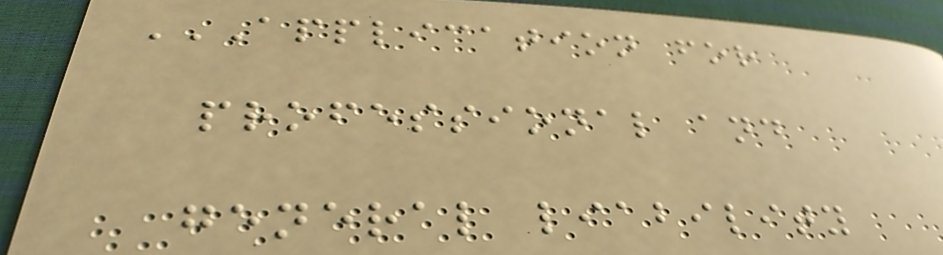APPLICATION FOR
PROFESSIONAL AND
GENERAL LIABILITY
